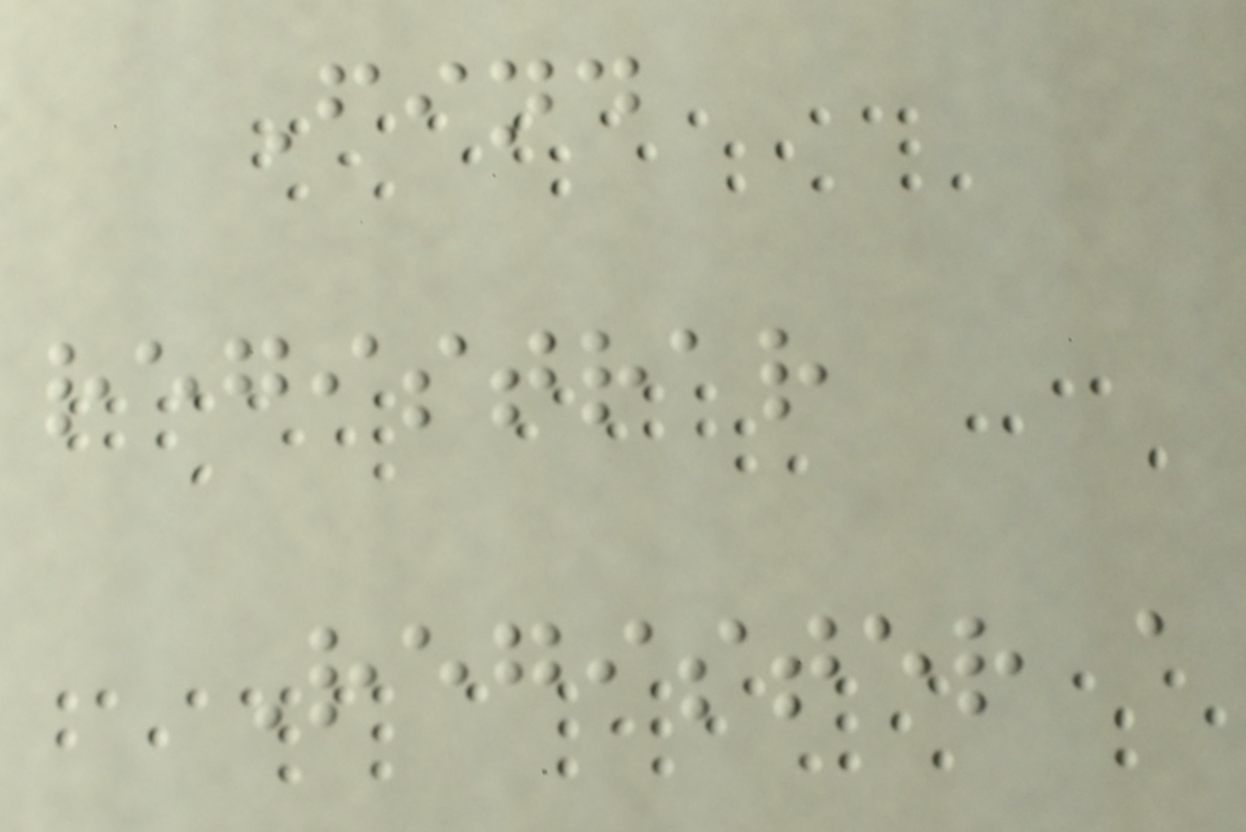Find
registrar
Register a
